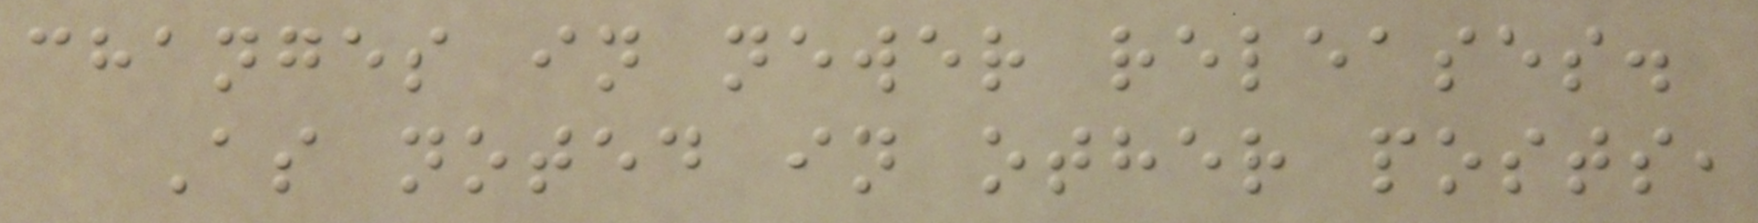changes in newer releases.
As noted in other posts,
